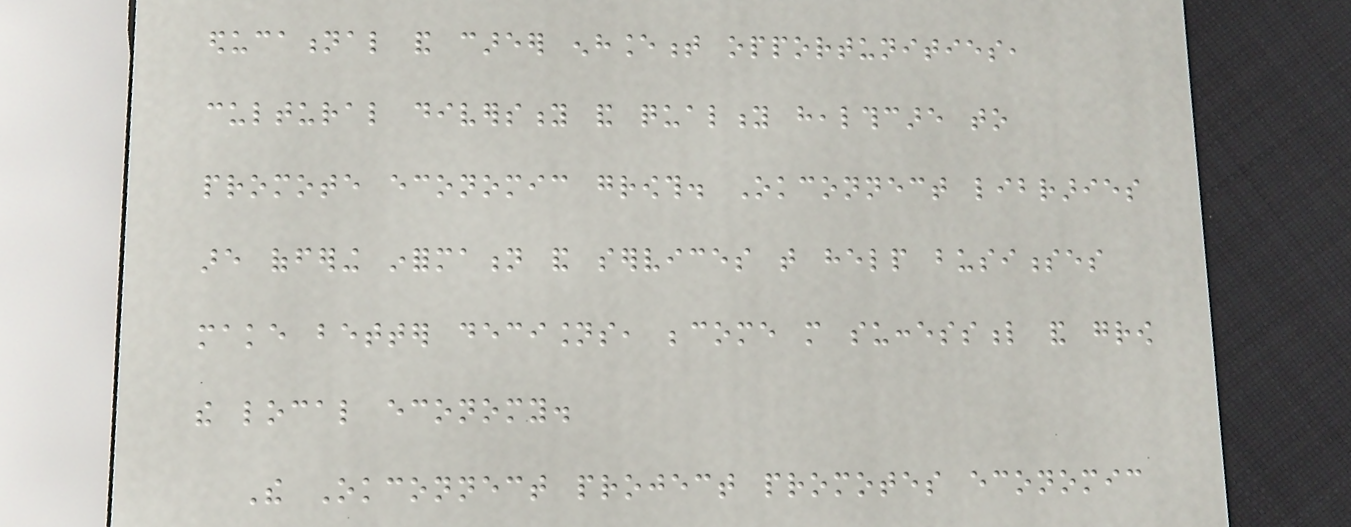educational and career enhancement opportunities,
cultural diversity and quality healthcare to
promote economic growth. Okconnect libraries
are offering information and services that help businesses
make better decisions, become more successful and grow
the local economy.
The Okconnect project promotes economic
